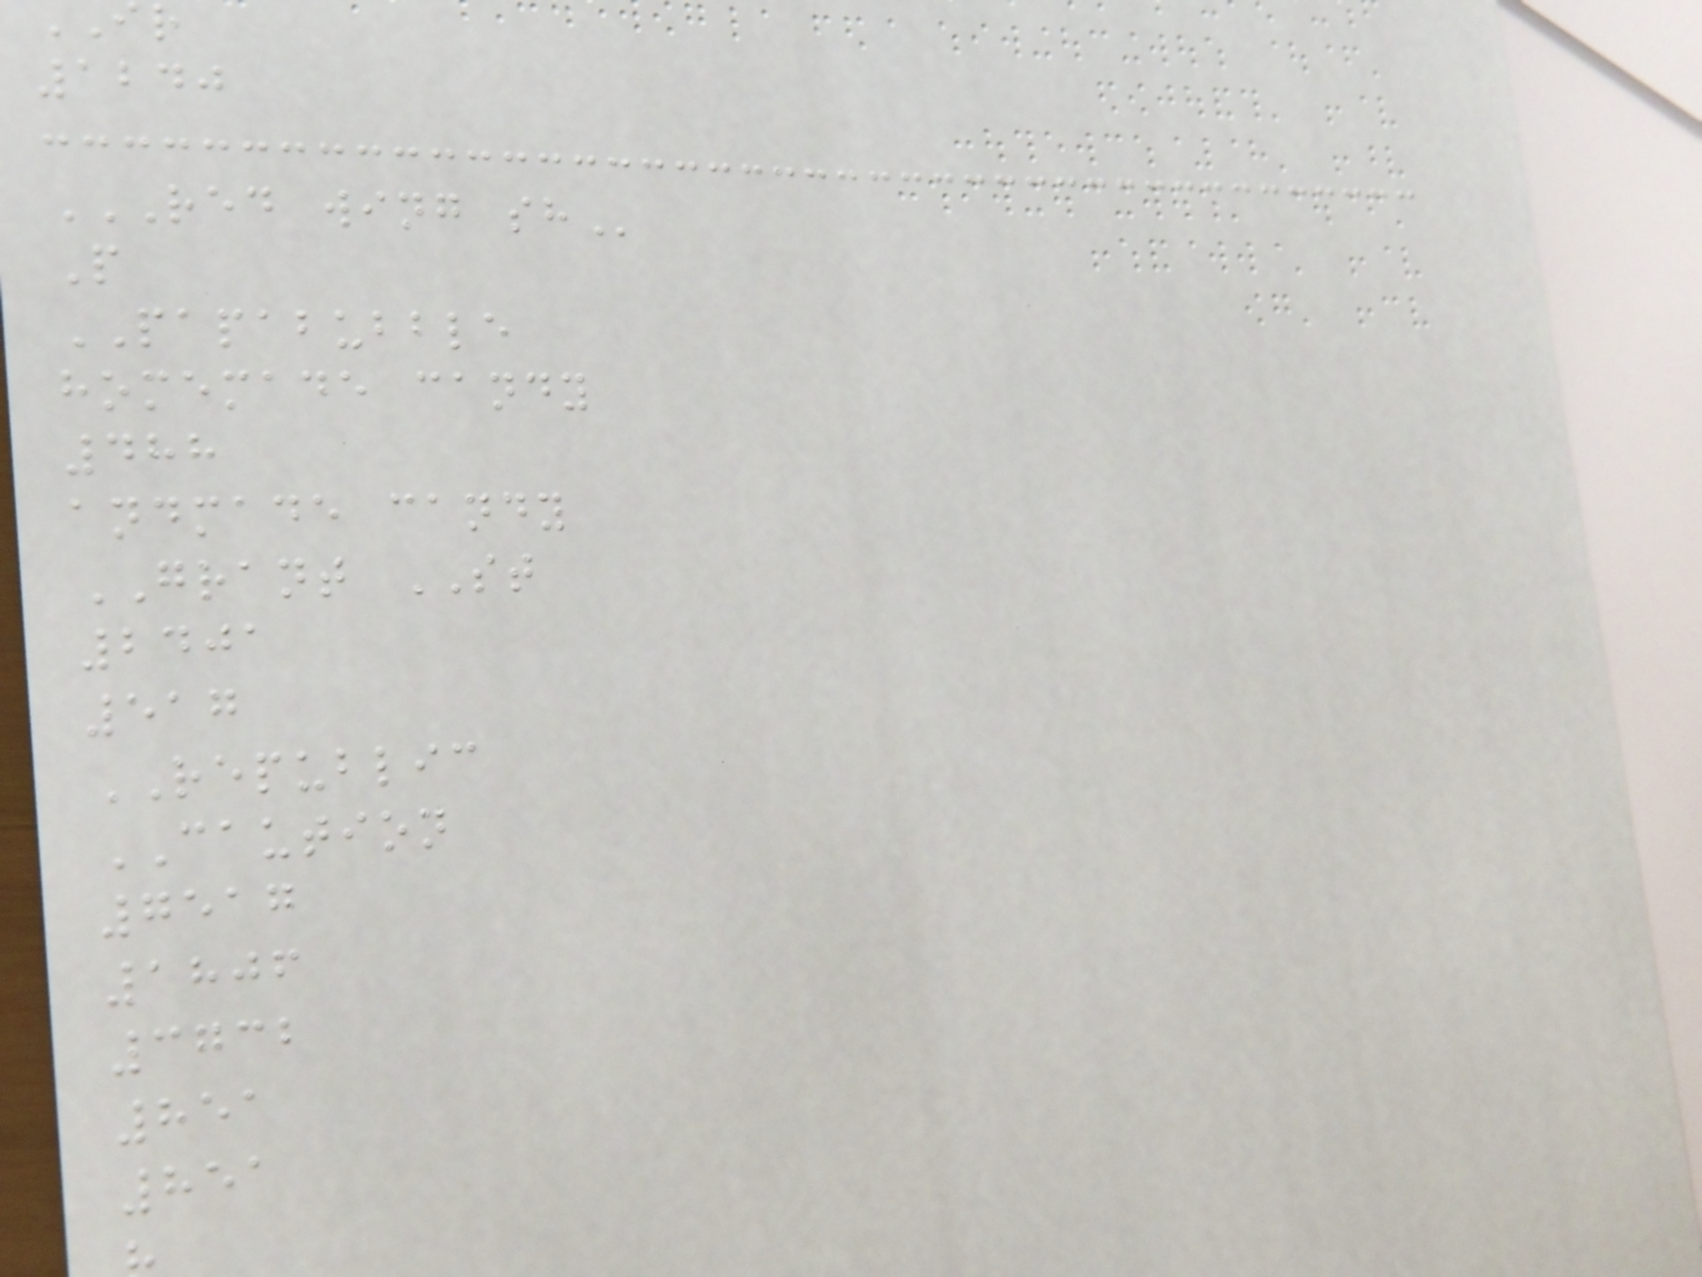1240
RED WING SH
P
PAPABUBBLE
homemade candy
488
andmade candy
GRANT ST
2401
517
REPUBLIC
CAUTION
7517
1806
3732
851
851
